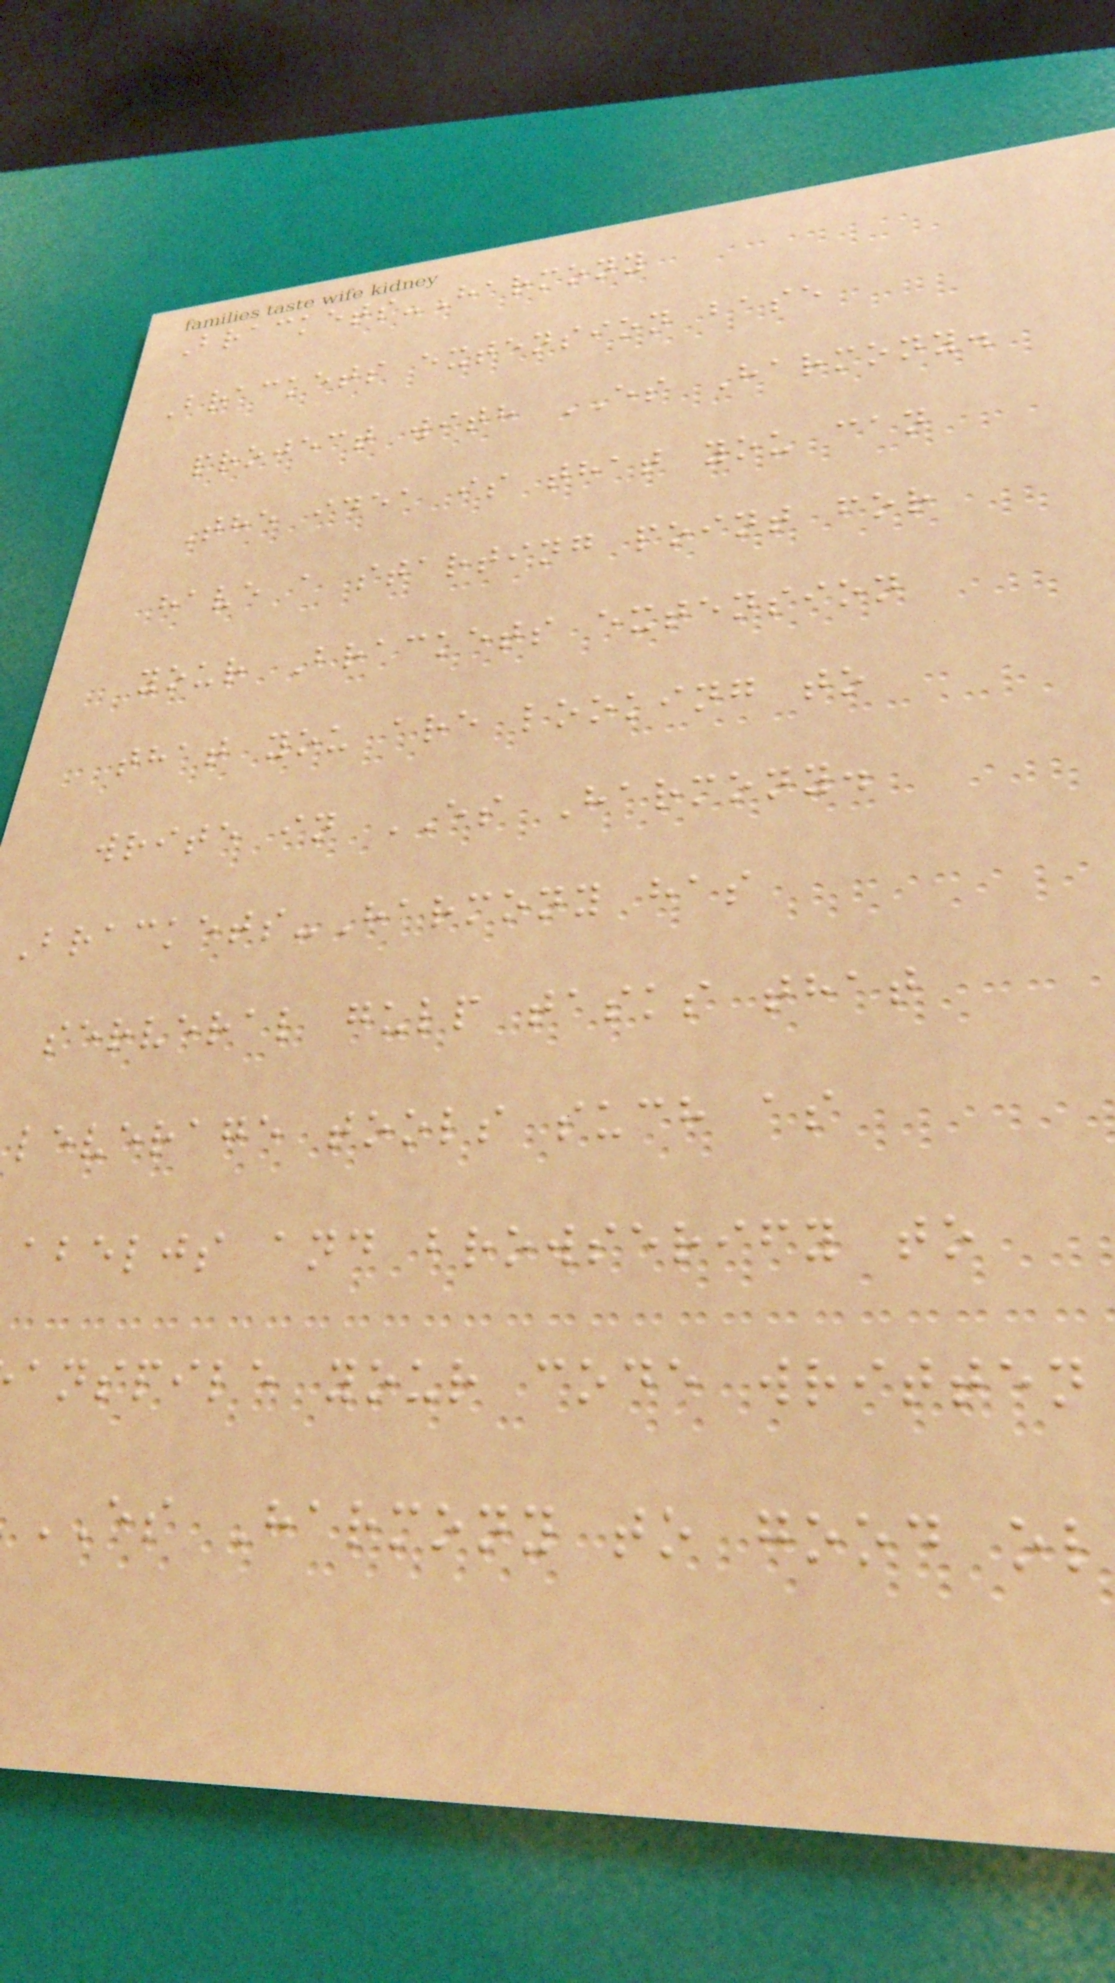Brackets-Harmony
Brackets extension base
project with ES Harmony.
The idea is that you can
have a starting point for
your Brackets extension
that you are looking to
write in ES Harmony.
Brackets-Harmony has
serveral gulp tasks that
leverage tools such as
abeljs and browserify to
anspile your code written
ES Harmony to good ol
